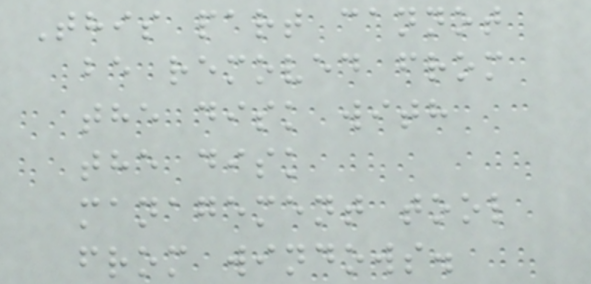This part cannot
be removed from
the disk with
the disk
management tool
from windows.
